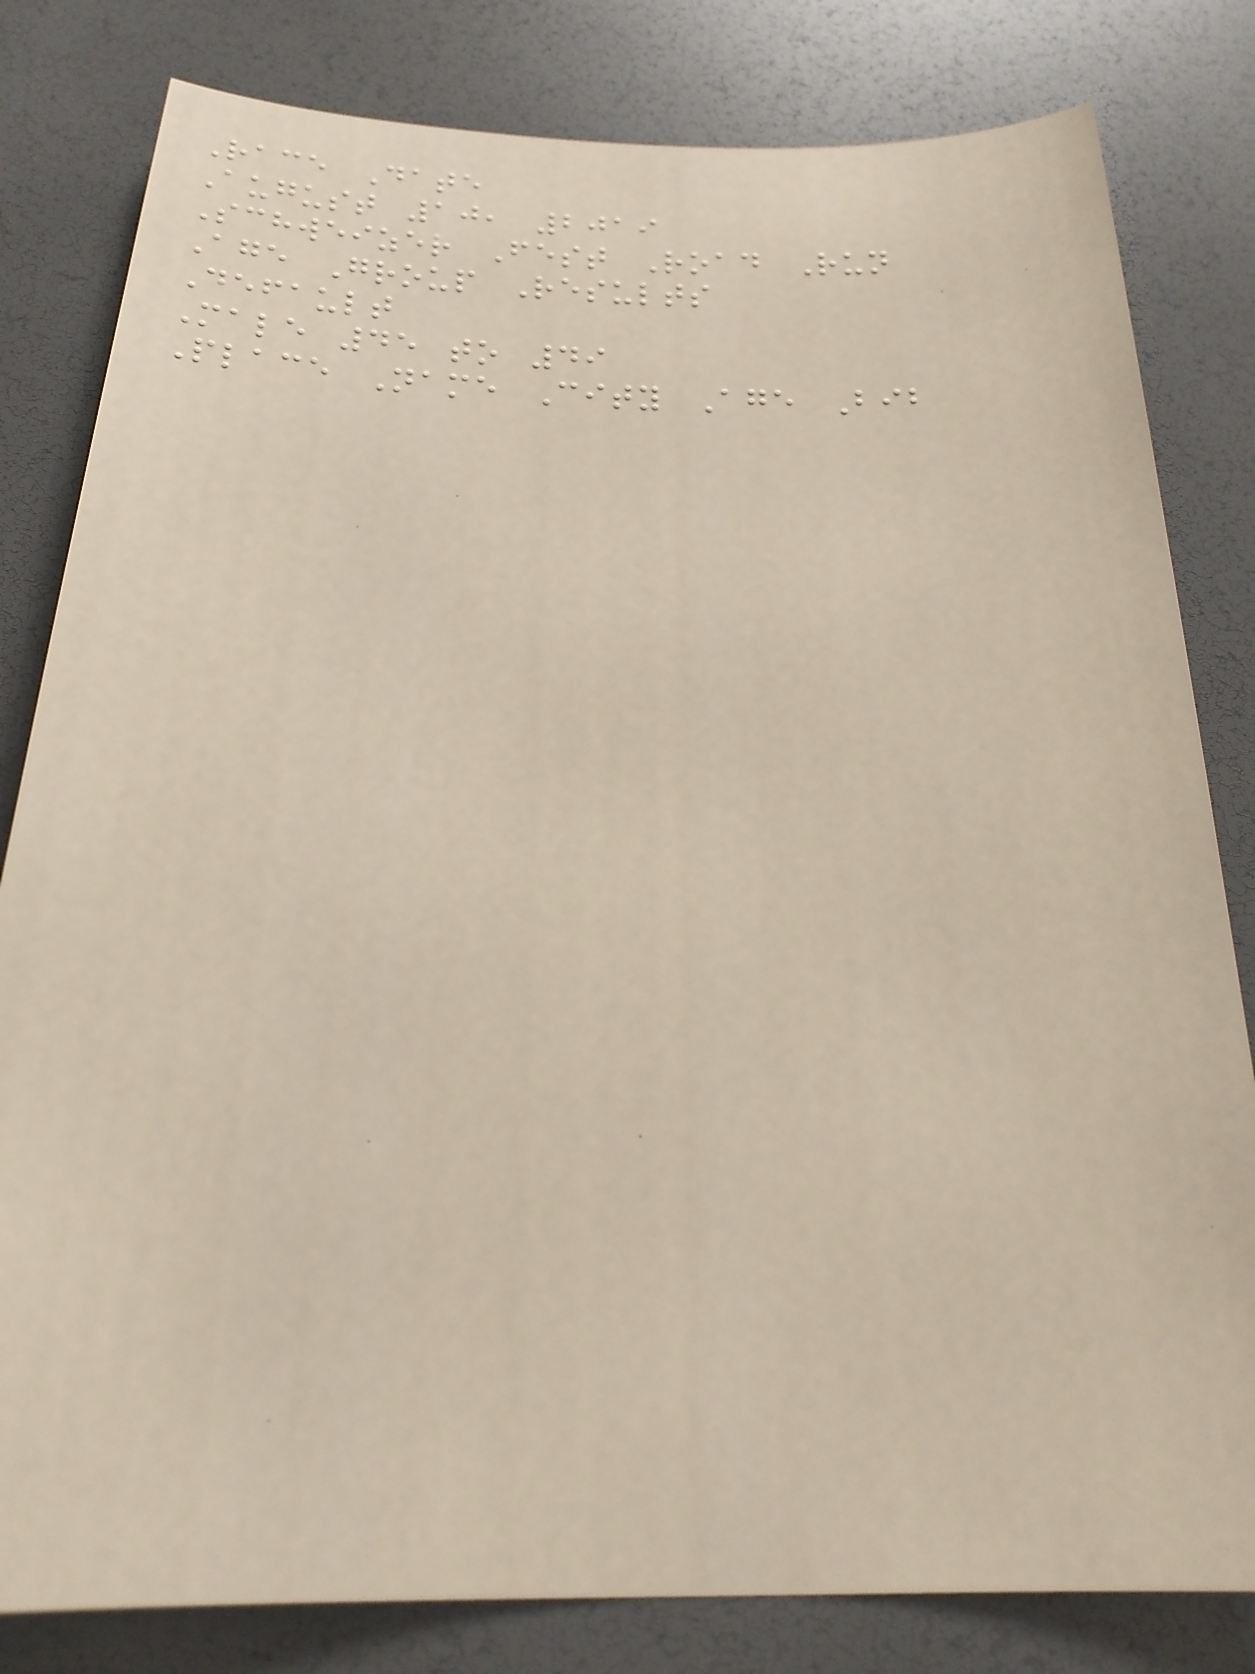Race Date
August 10, 2019
Schweizer Fest Road Run
Age Group Results
Default
Male 45 to 49
Place Name City Age Bib
